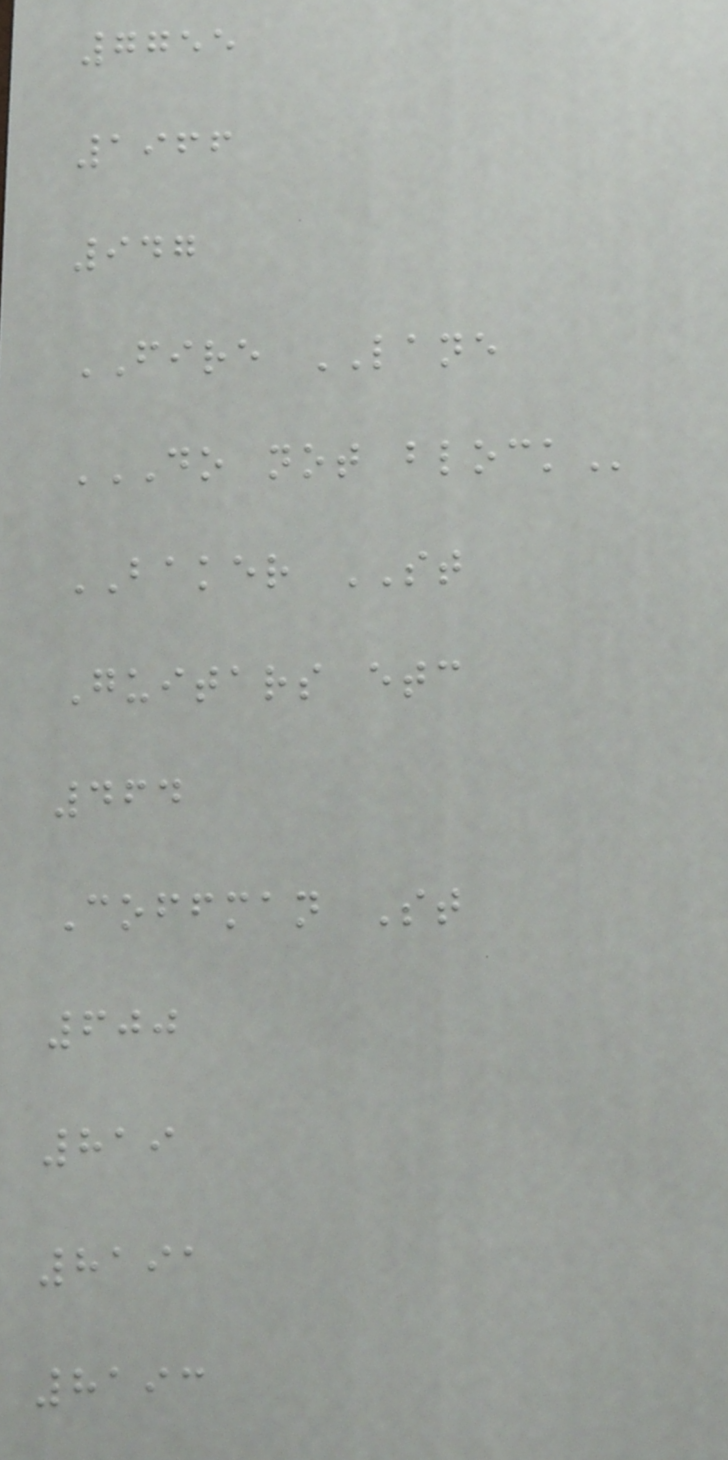7755
1966
947
FIRE LANE
DO NOT BLOCK
BAKER ST
Guitars etc
464
Coffman St
600
819
8191
8193
